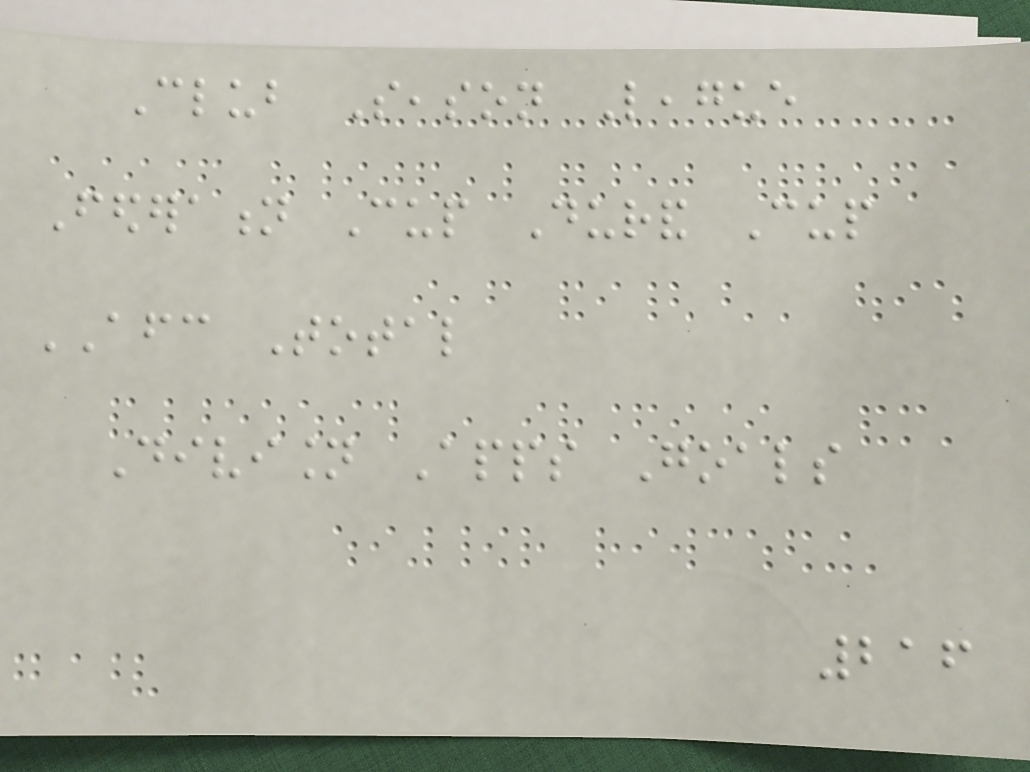Club Season League
Federation Cup Durand Cup
AFC Total
Division Apps Goals
216
